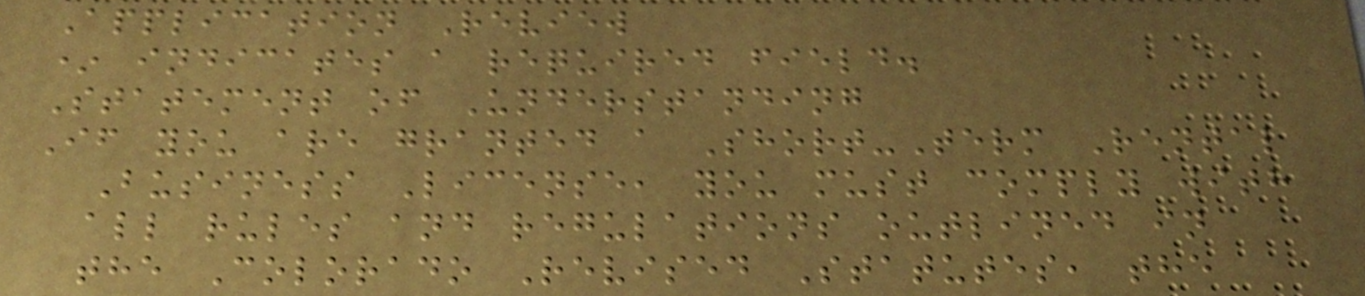Application Review
* indicates a required field.
Statement of Understanding
If you are granted a Short-Term Rental
Business License, you must comply with
all rules and regulations outlined in
the Colorado Revised Statutes, the
